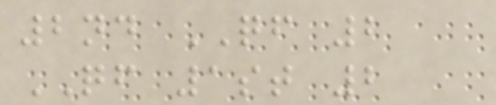2nd QF 2
QF 1st 2
